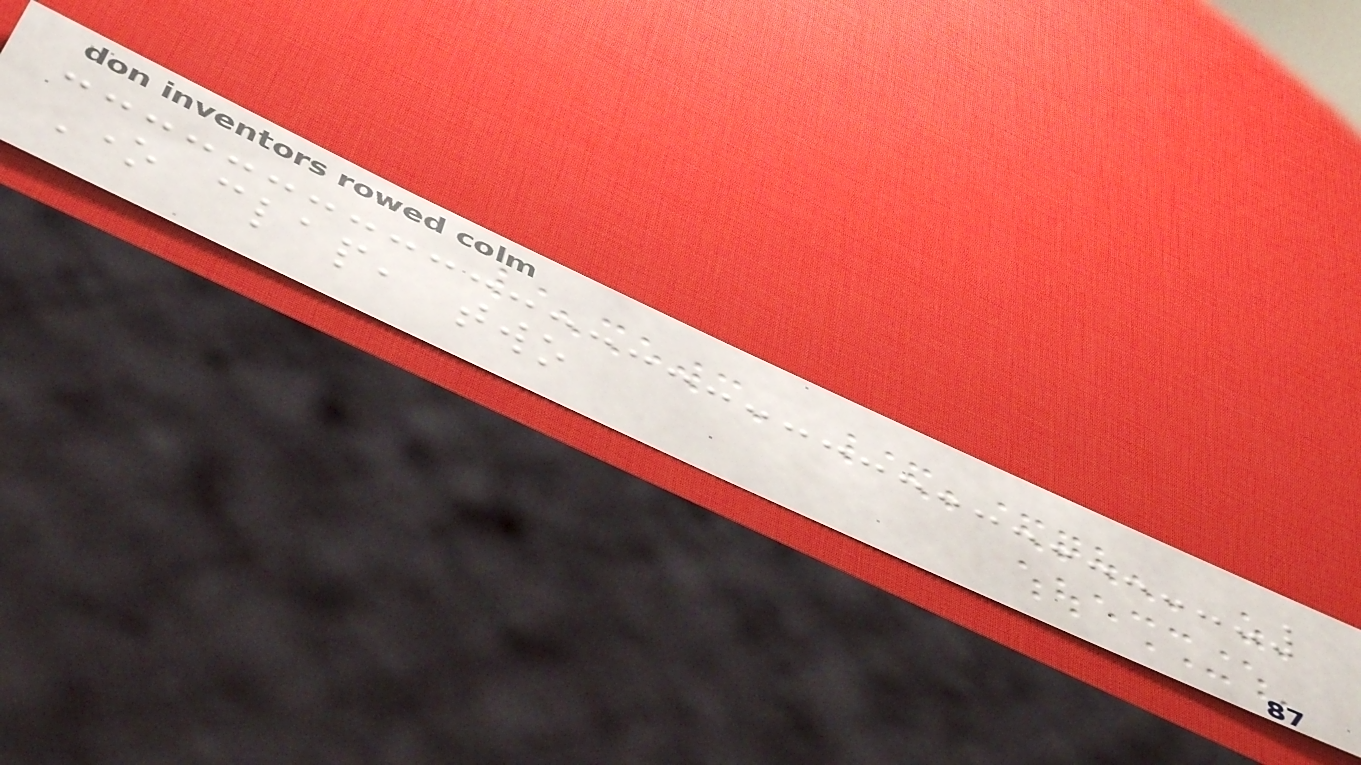One clap, two
